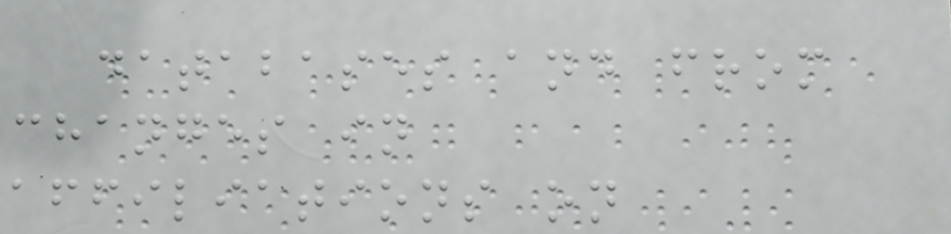databases and from
changes in
affiliations on
